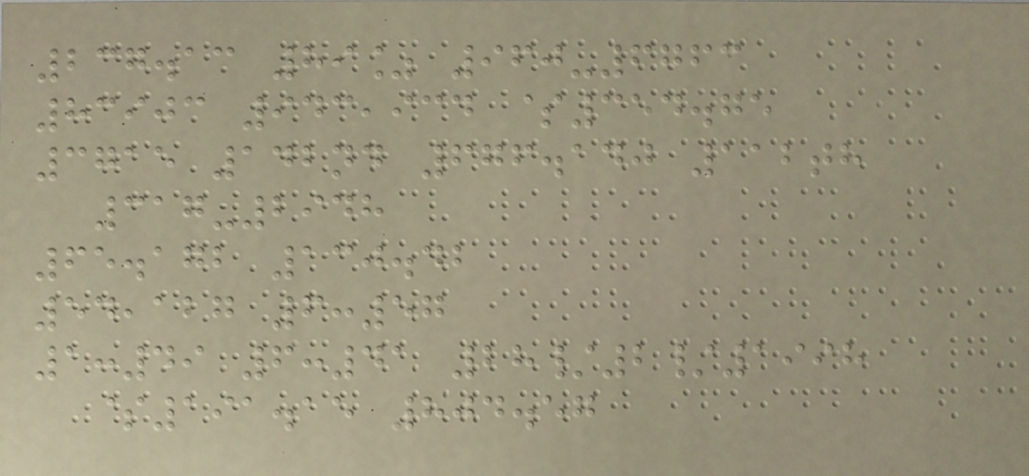237.13 89% 960-6763
83903 943,934 $354.75
3715 142nd 676.140 112th
317-2948
65.172 130.42
54,127 6:57
1:49 6:41 28/2/1998
$191.15 804.57
